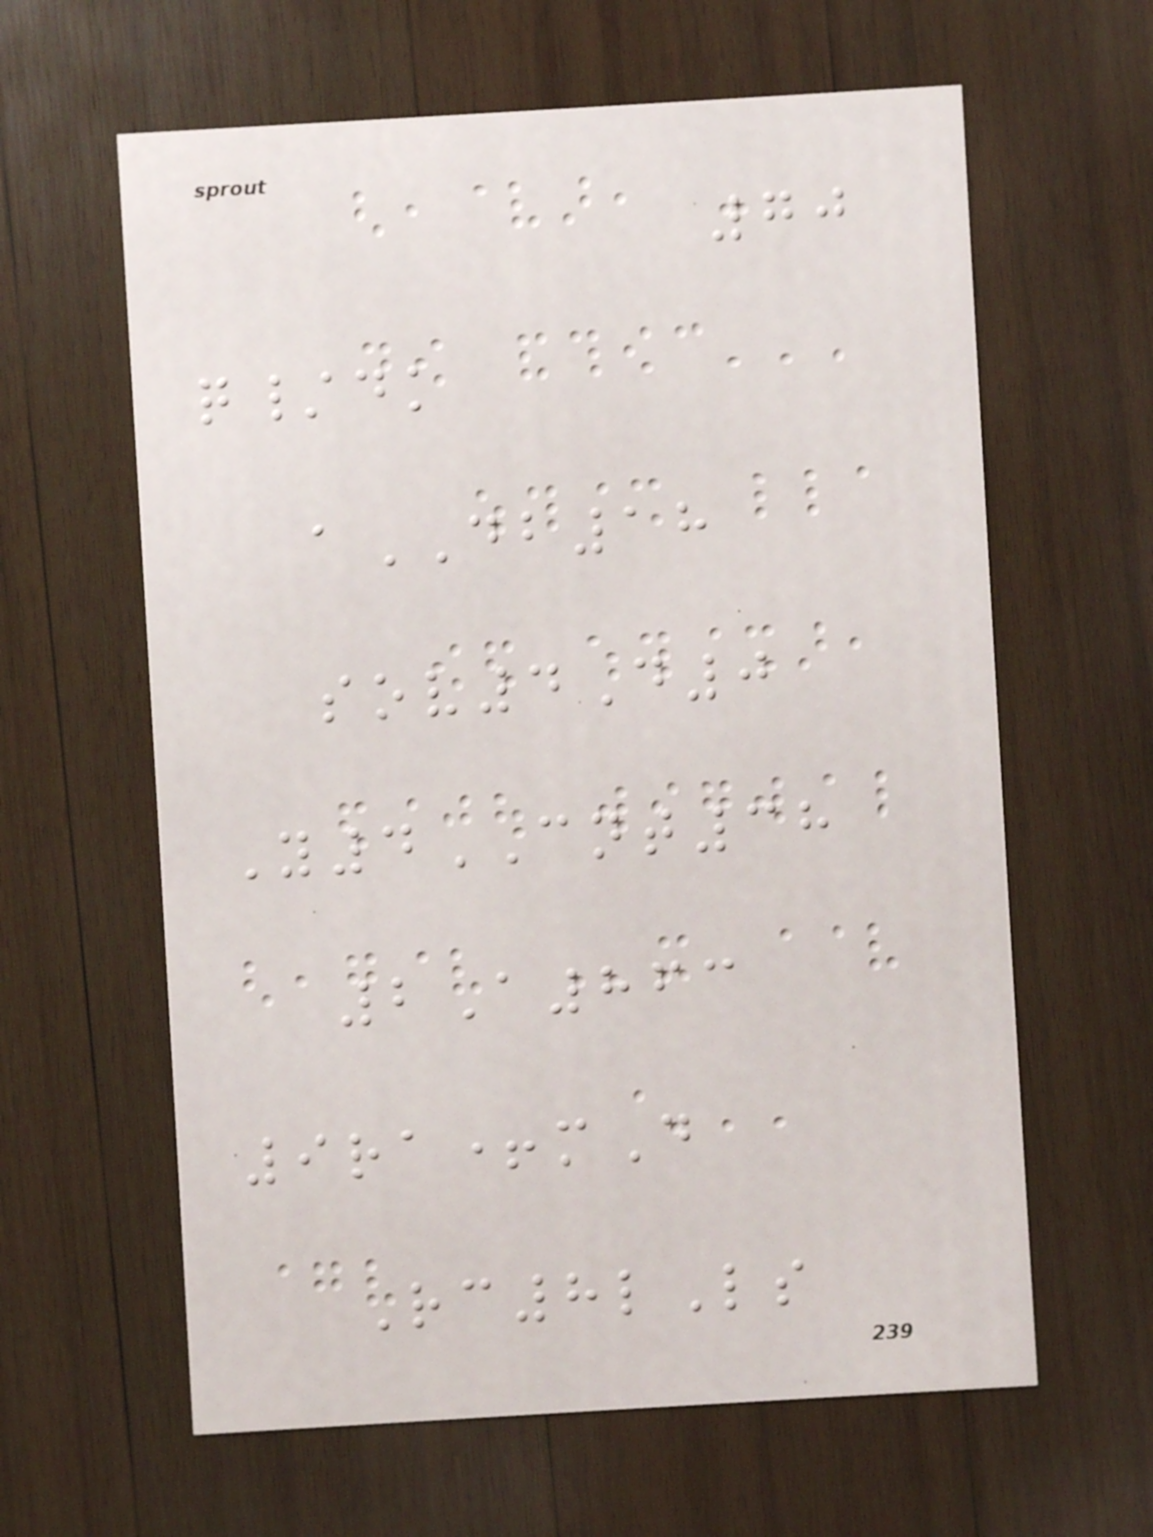70
q/dk
aDB18
sov4D0
Y4CNT38
2A863
9ra+mD
Rc8lLs
